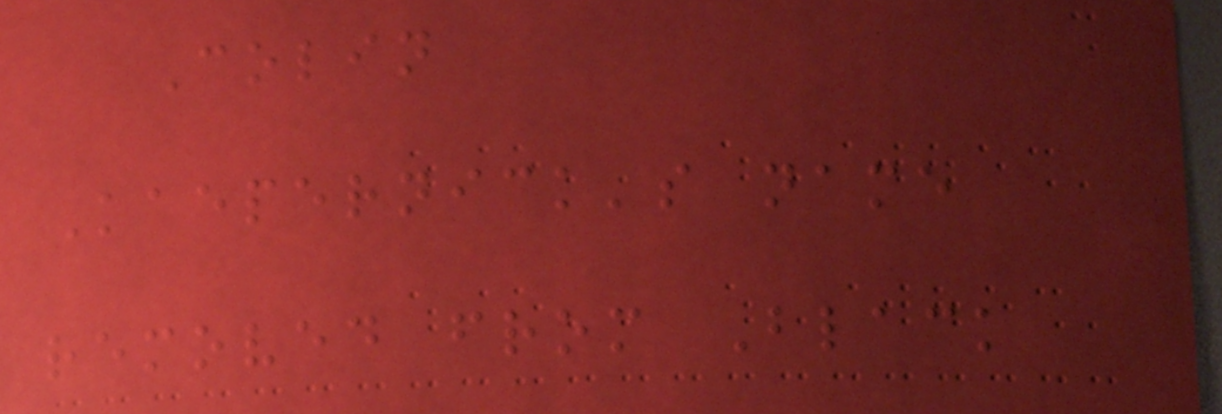Colin
Kaepernick's name
removed from Black
